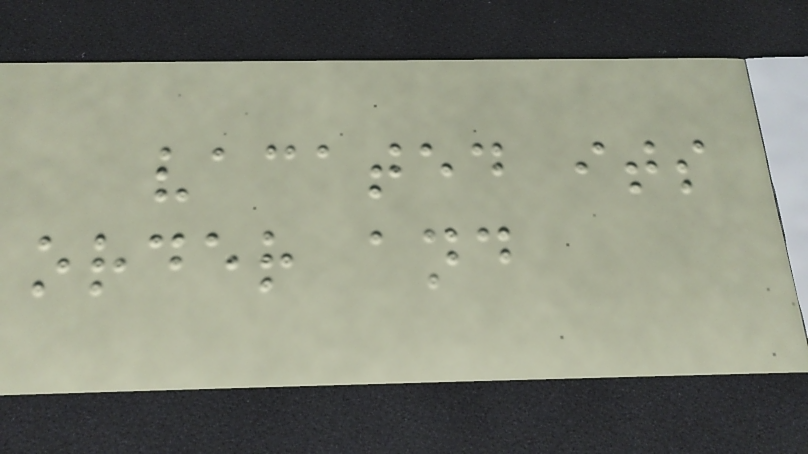vacated its
order and
